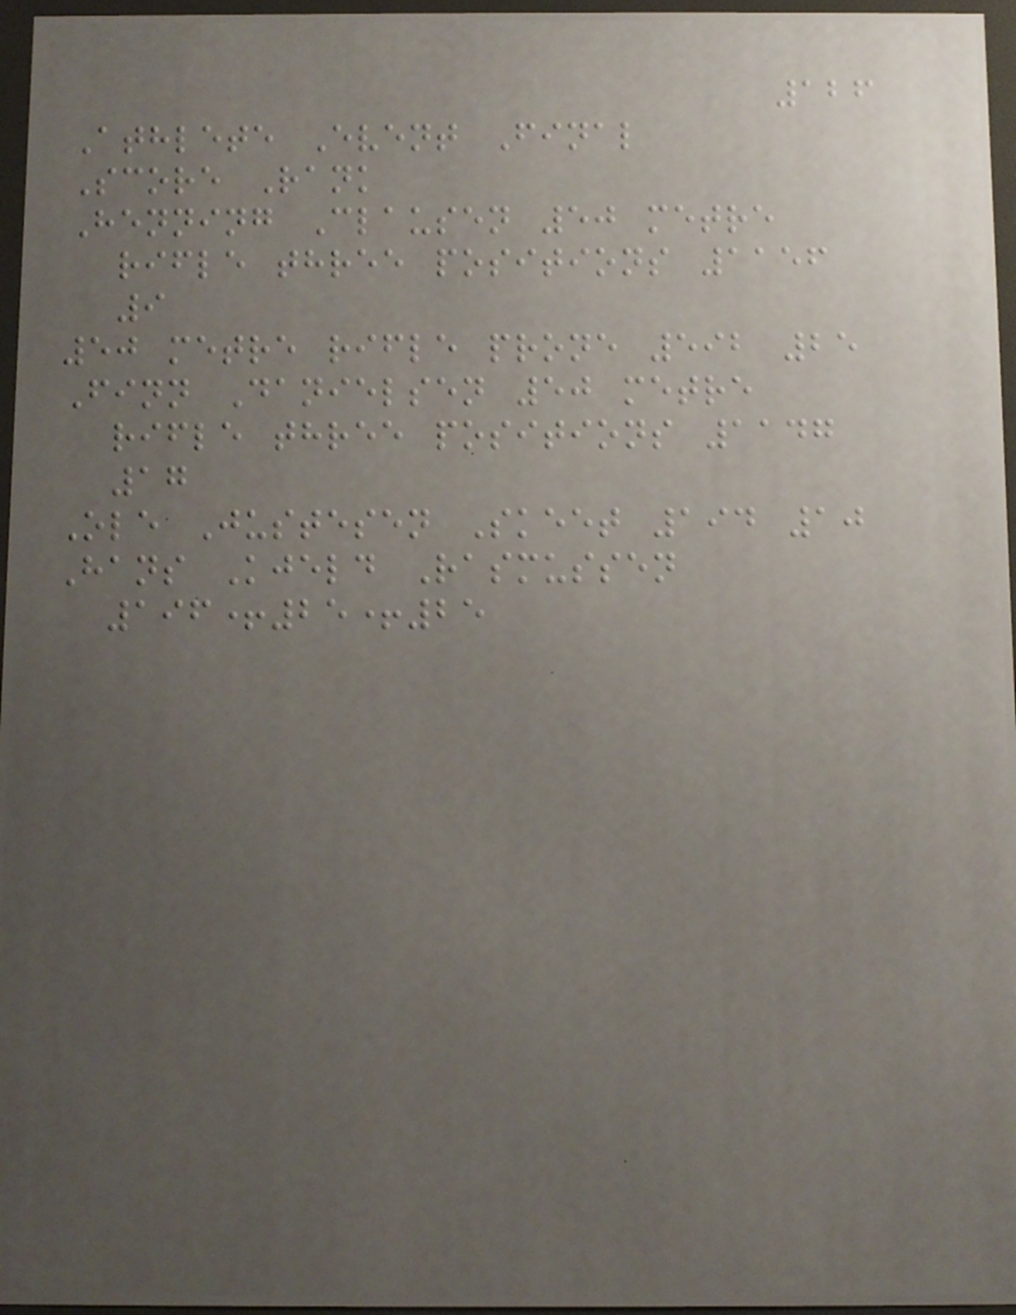126
Athlete Event Final
Score Rank
Henning Clausen 50 metre
rifle three positions 1156
9
50 metre rifle prone 592 25
Finn Danielsen 50 metre
rifle three positions 1147
17
Ole Justesen Skeet 194 10
Hans Kjeld Rasmussen
196+25+25
